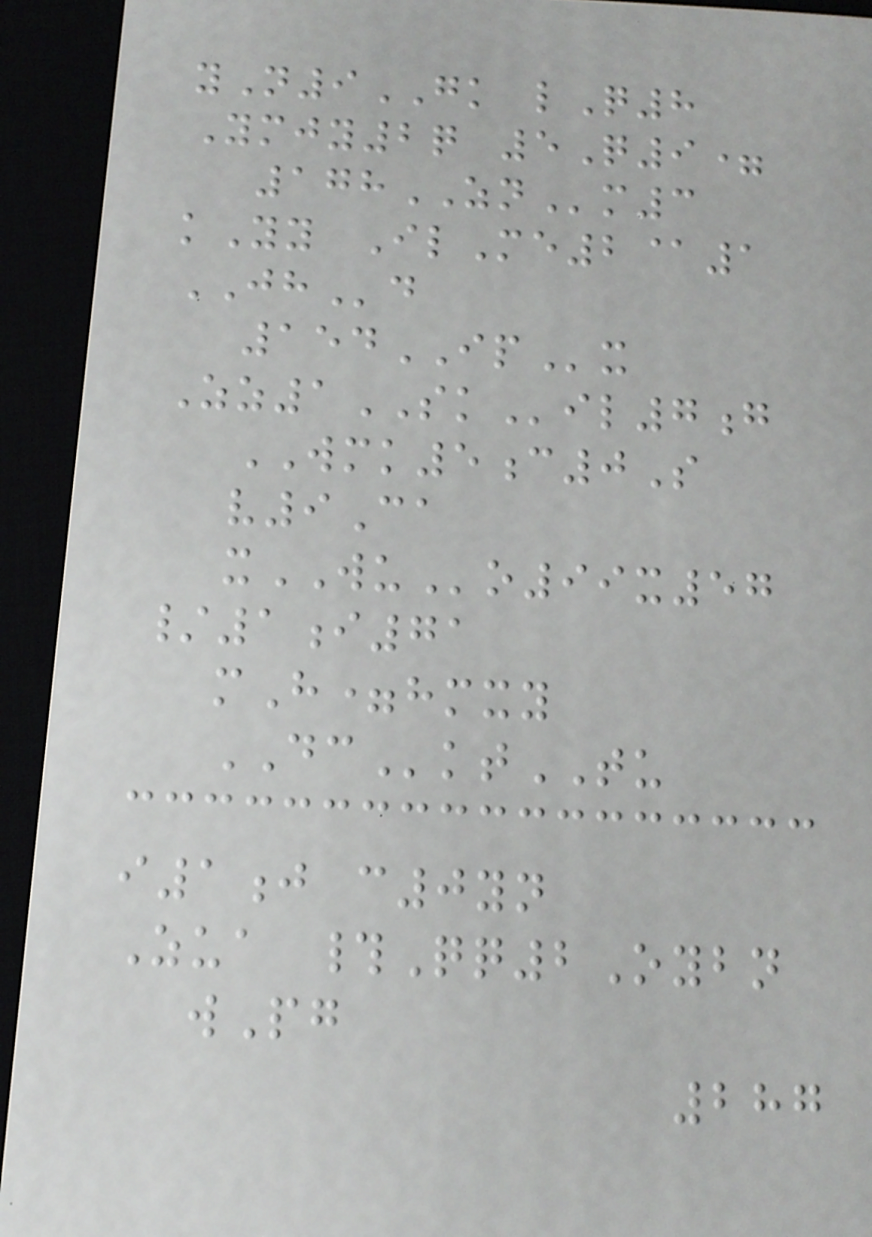yN9GK lQ8
Ymjy2q 5Q9=
178ZNm3
kYy IlMe2@1
JHd
154IPx
Zz1SKil7g
WMK5c0S
v9Ca
xWUo99x57
/1i71
mH=hmxy
DCktTU
i1j c0yn
Zua #Qq2Oybn
wPg
287
